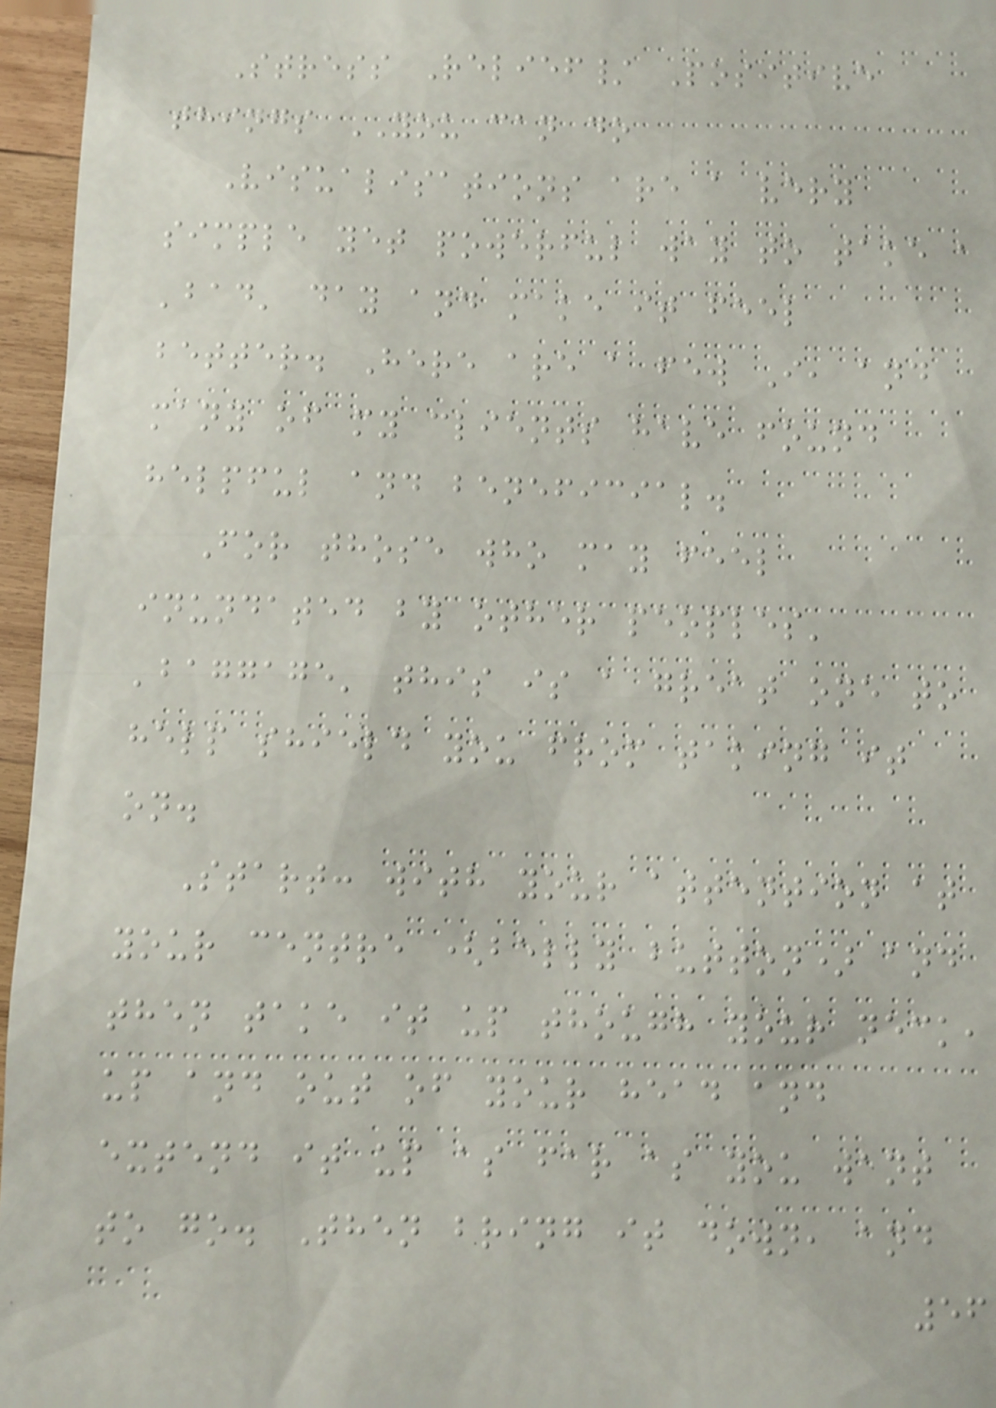Stress Relief/ Positive
things YOU can do
Visualisations are a very
simple yet powerful way to take a
'bad' day and make it feel
better. Here are a few I, and
many of my clients have found
helpful and beneficial.
For those who may feel
inundated by other peoples'
'baggage' this is a great one to
help shield you from taking it
on.
Start: with your attention at
your centre (belly button) and
then take it up though your neck,
up and out of your head and
extend it up as far as you want
to go. Then bring it down, and
56
